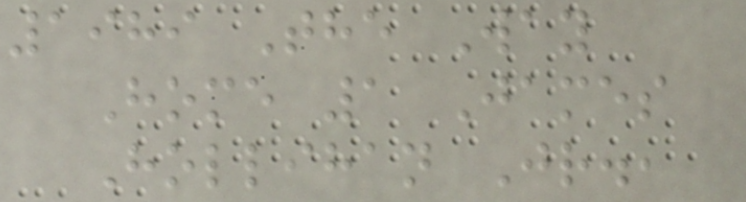1989 The Way
Home 1 James
Hollihan Jr.,
